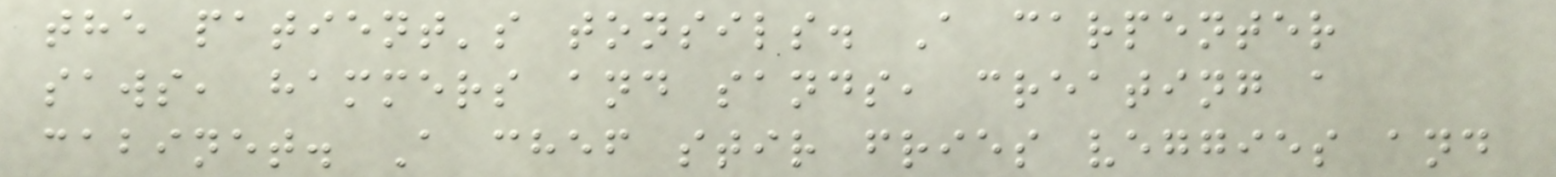the patient's tonsils. A carpenter
saws, hammers and sands, creating a
cabinet. A chef stir fries veggies and
